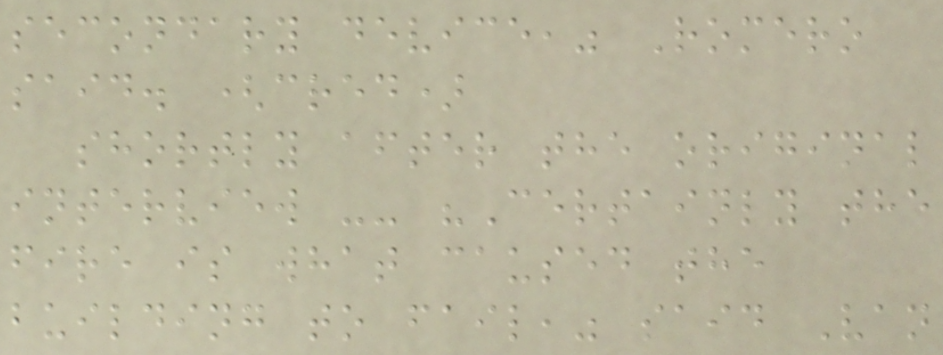secondary device," Romero
said. (cred)
shortly after the original
interview -- "Certainly the
fire is what caused the
building to fail," said Van
